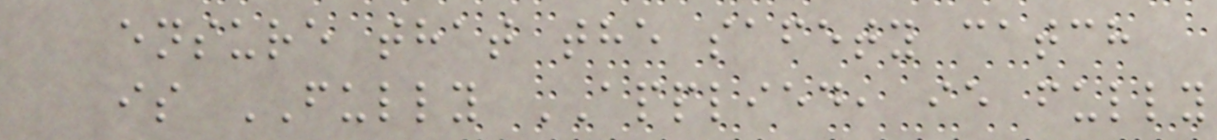ensure that the safety catch
is FULLY APPLIED, ie fully
